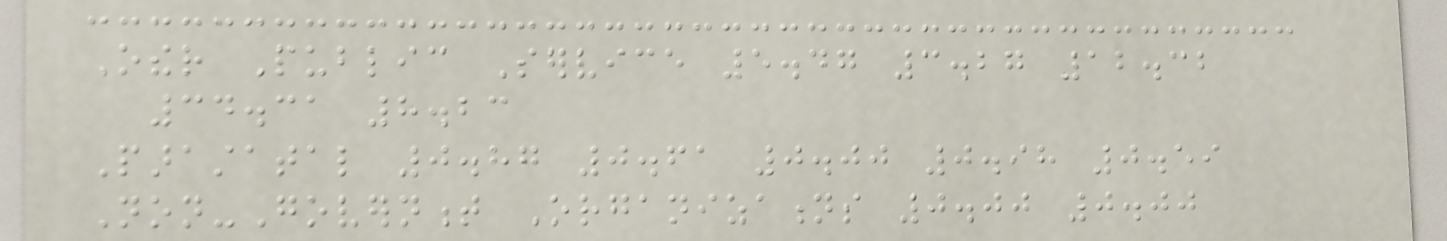Other Public Service 5.47 3.27 12.32
34.31 8.23
Parastatal 0.87 0.61 0.00 0.98 0.59
Non-Government Organizations 0.00 0.00
